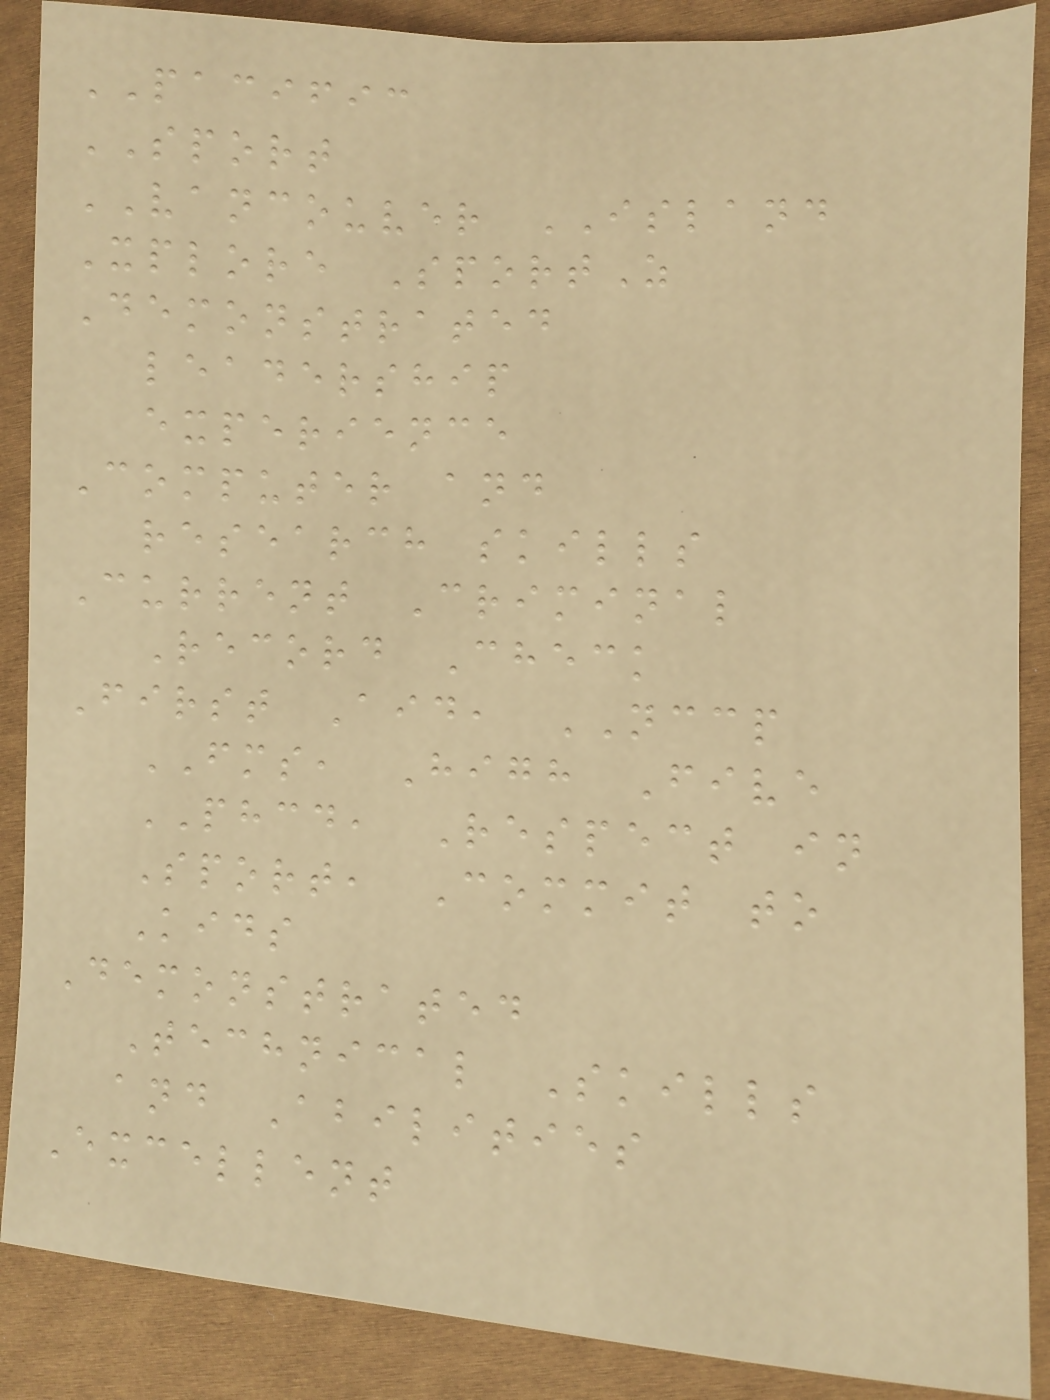PACIFIC
SPORT
VANCOUVER ISLAND
Xplore SportZ
Demonstrated
leadership
experience
Computer and
research skills
Current Criminal
Record Check
First Aid, NCCP
FMS, High Five
PHCD, Respect in
Sport, Commit to
Kids
Demonstrated
Technical Skills
and Abilities
Excellent
